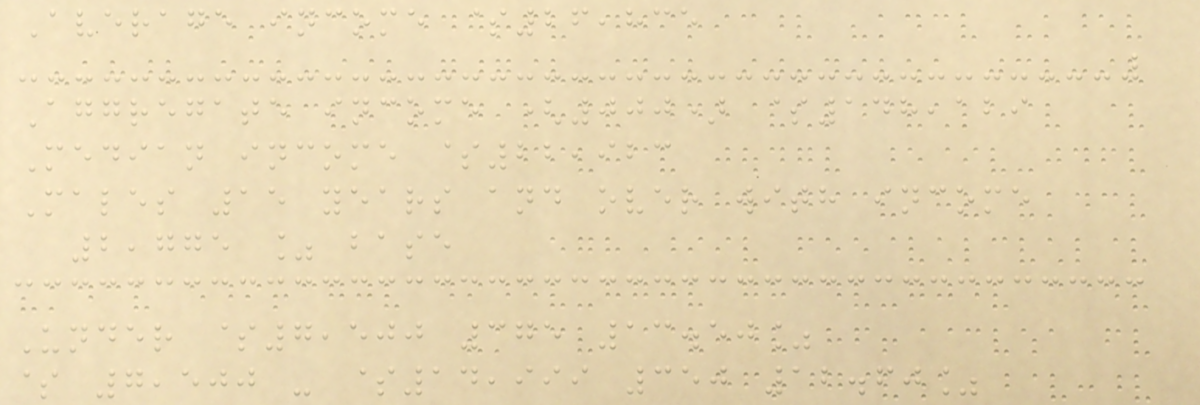Average income $26,835
Aggregate income (000) $148,129
Median income $22,923
Males 15 years and over with income
2,775 % base
Under $7,500 375 13.50%
$ 7,500 - $14,999 350 12.60%
